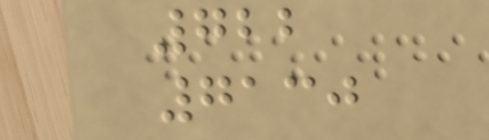722
7130
